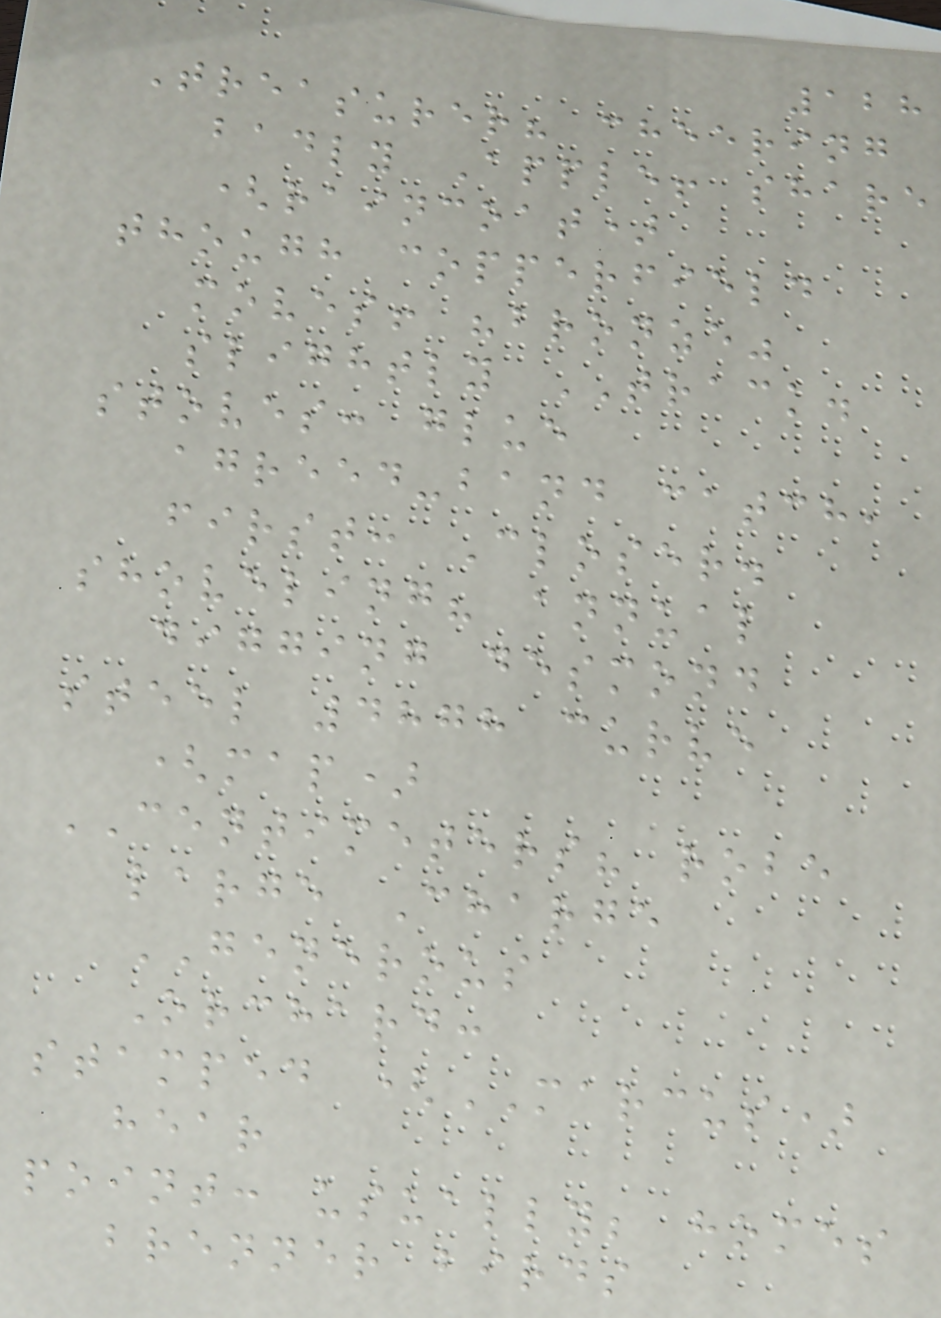128
Treasurer? cheering
badly Apple! share
(raincoat)
though copperfield
moves! "bronze"
slightly TRACK.
stoves: glue
agreed-band catch,
first: Closer.
shoveling? annual
digging desmond
steel 4878 curve
(map)
CENTIMETERS? robe
large Charge
GENEROUS
Orchard:
stamped (MARCUS)
hear
point: usually; homes
brenner birds
